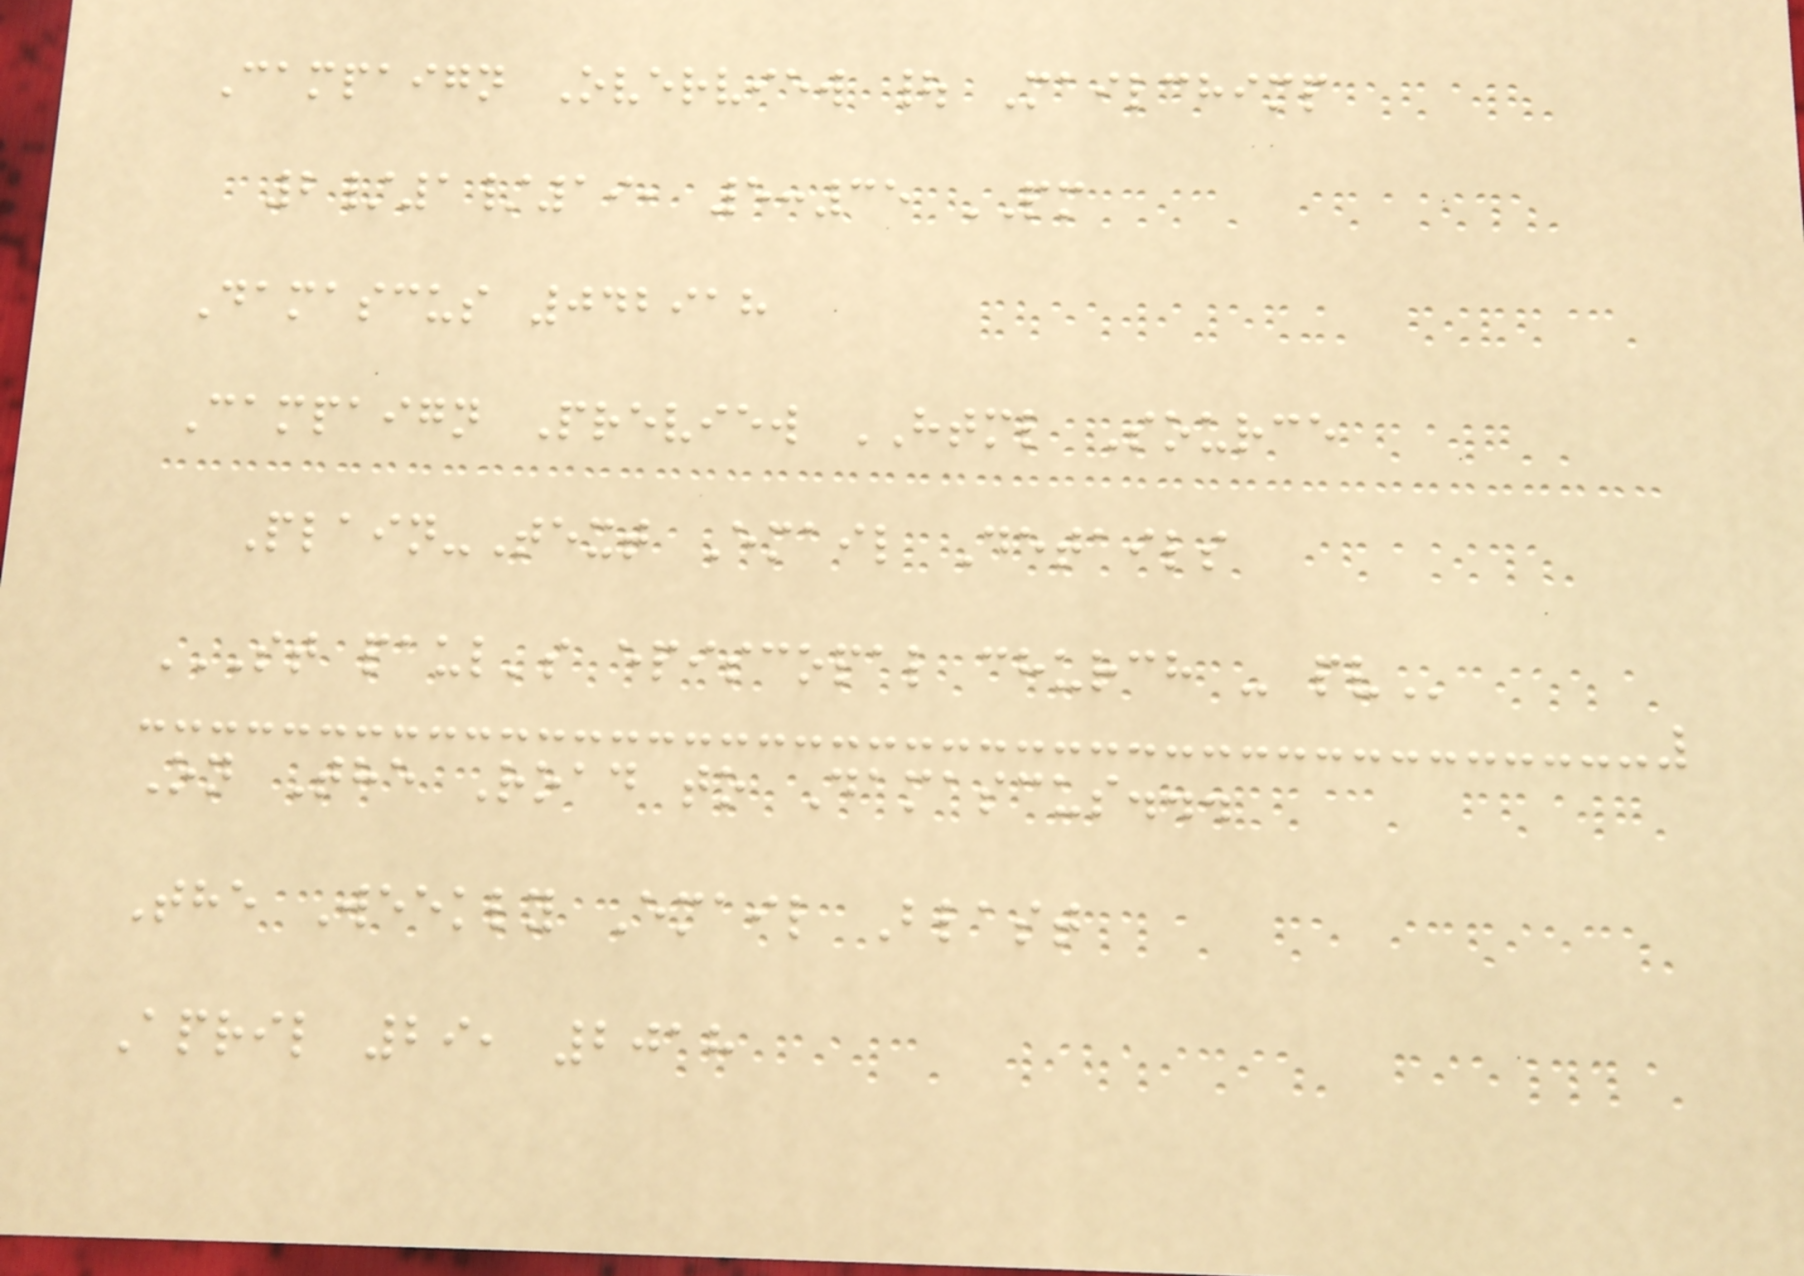Campaign Overview | Mailchimp
2/1/19, 5:35 PM
Damascus 042918
Campaign Preview HTML Source
Plain-Text Email Details
ST PAUL'S EPISCOPAL CHURCH - PV
On The Road to Damascus...
The Weekly Email Blast
April 29, 2018
